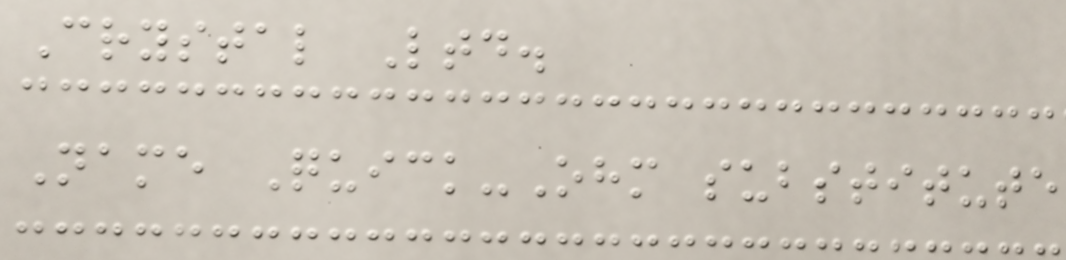Crystal Ltd.
Name Quick-Ohm substitute
